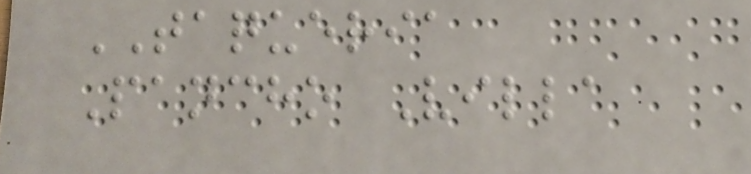TAQUERIA
Pancho Villa
